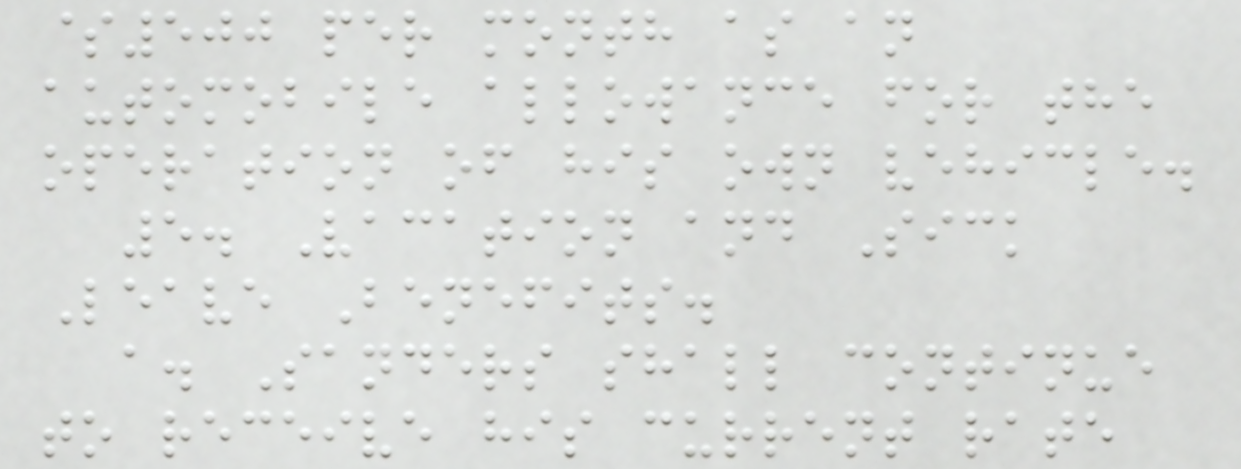$500 per month as an
automobile allowance for the
operation of his own vehicle.
5. Vacation and Sick
Leave Benefits.
a. Sanders shall continue
to receive his current rate
